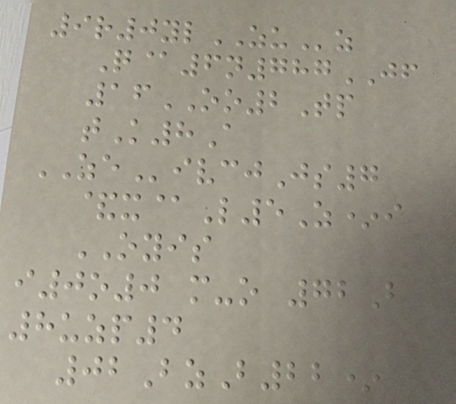9r0ylZUz
Q@6n787JF
16OO2Tp
tK8A
ZEivcjJs7
&x@L5Z*i
OYIS
i0o0 m-o 72B
8uzp4
02BzB22*
